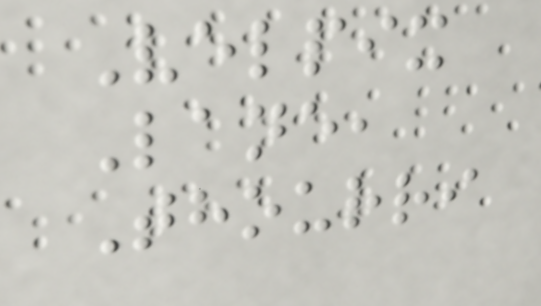Velpix
Lane,
Thourri
